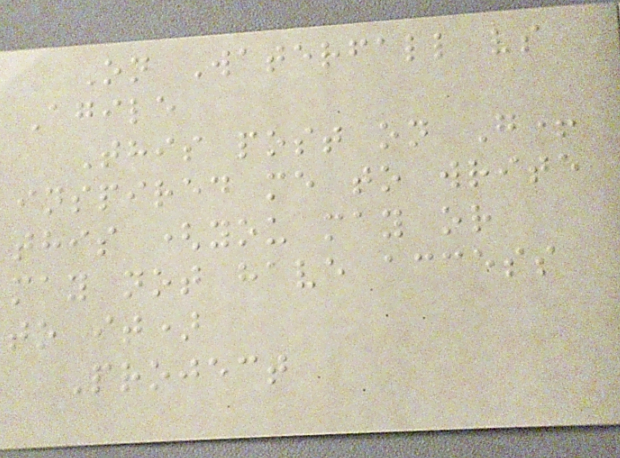On Waterfall vs
Agile
This post on G+
inspired me to write
this (you may or
may not have access
to it)
Project
